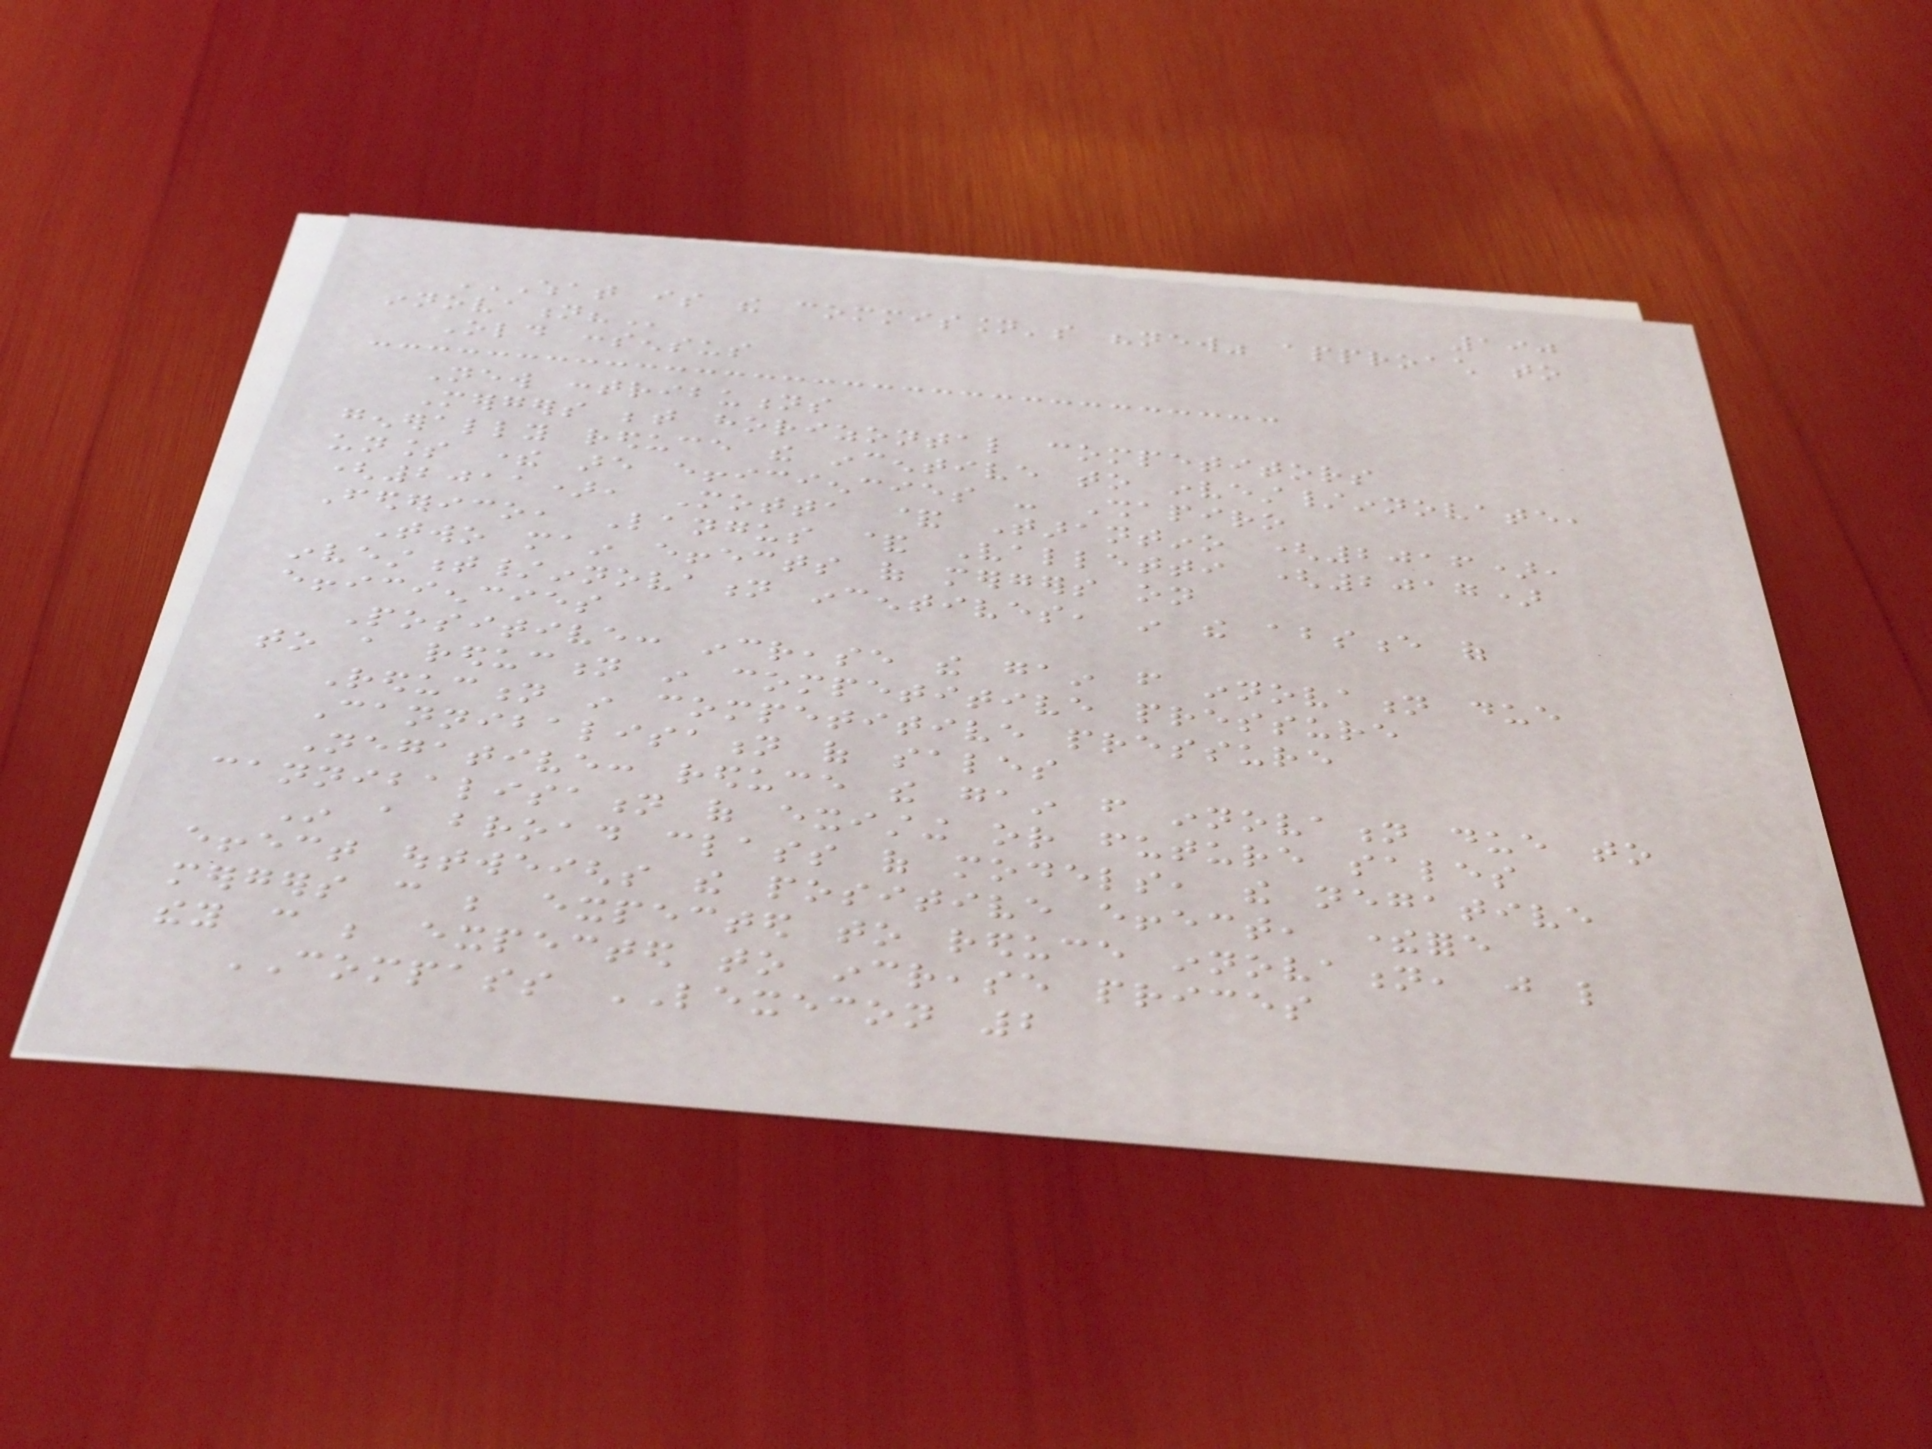190
WHAT IS THE COMMISSION'S "NEW" APPROACH TO
INNOVATION?
Old consensus
New contributions
Mergers between horizontal competitors
generally reduce the incentive to invest/innovate,
unless there are efficiencies - Shapiro
(2011), Motta & Tarantino (2016),
Federico, Langus & Valletti (2017)
Two main effects of mergers on
investment/innovation incentives, in the absence of
efficiencies
Positive: increase the gain from innovation due
to a reduction in competitive pressure
Reduction in competitive pressure
Cannibalisation of sales
Negative: reduce the gain from innovation due to
cannibalisation of existing or future sales
In a broad class of models, the negative
effect outweighs the positive effect, therefore
mergers can be expected to reduce innovation, just like
they can be expected to increase prices
COMPASS LEXECON 2
